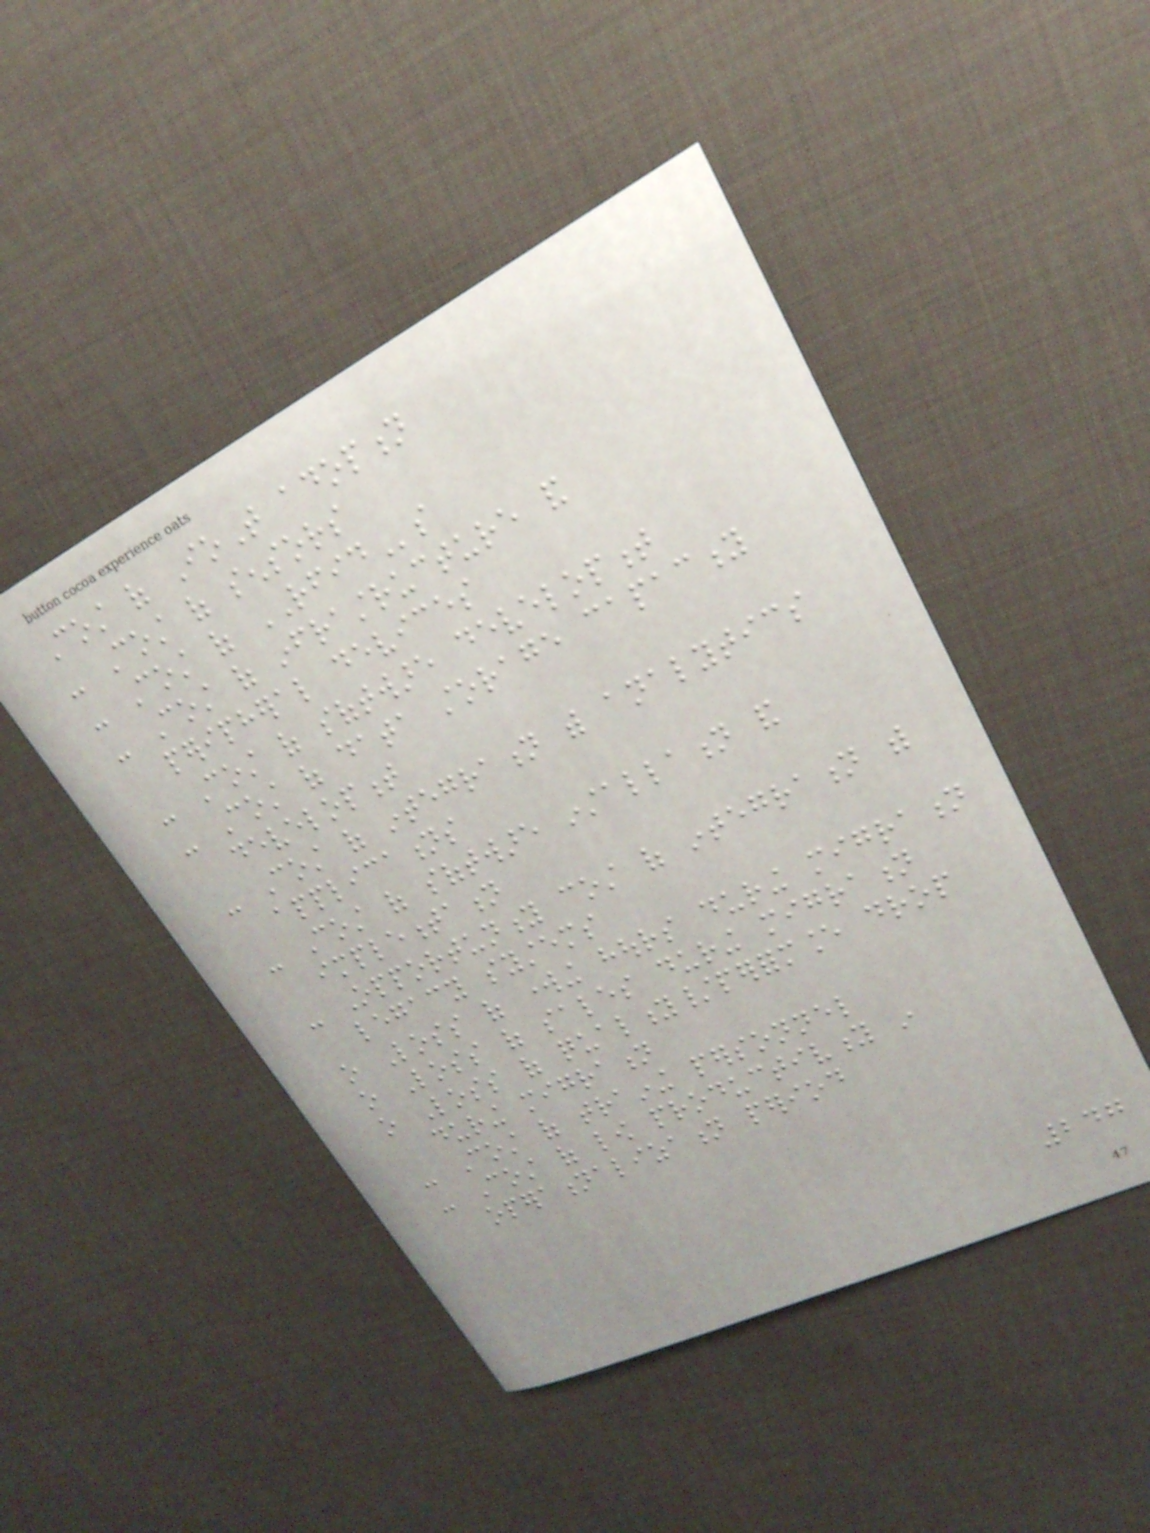Cost of IoT adoption
- Cost of sensors
- Cost of RFIDs
- Cost of infrastructure and
peripheral devices
- Cost of software development
- Cost of data storage capacity
development
- Cost of integration with analytics
applications
- Cost of software installation and
implementation
- Opportunity cost of integration with
legacy systems
o Loss of working hours during migration
o Loss of sales during migration
o Loss of quality/performance drop
during migration
- Cost of training personnel
- Cost of low productivity in
operationalization period
247
